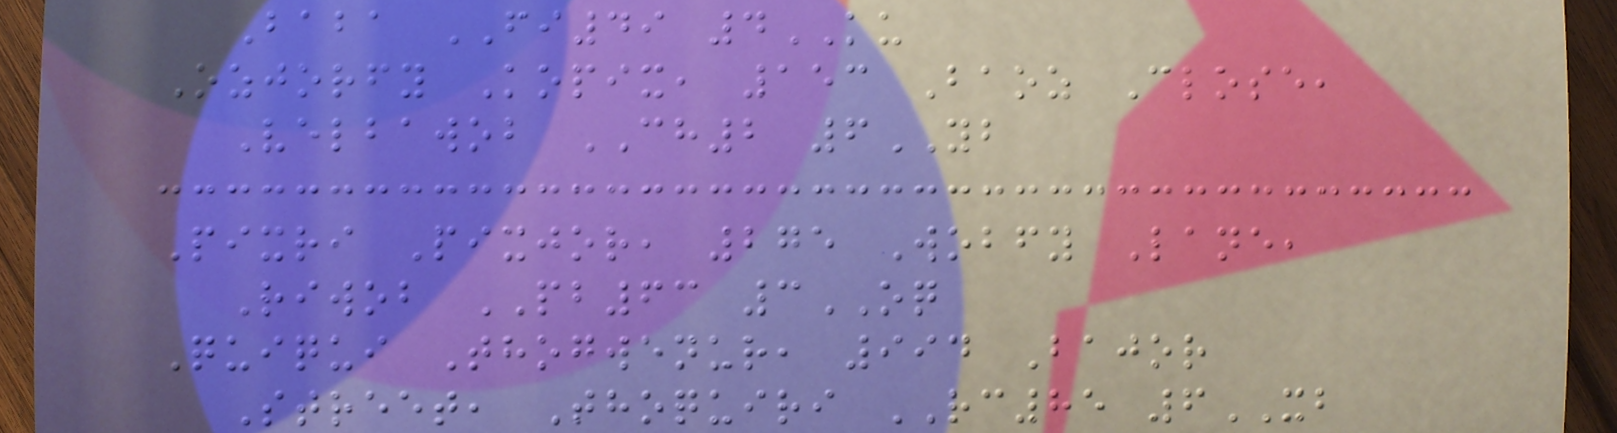Baba FI49 4KU
Ozjorfy Kopix, 153 Baoz Close,
Velbawob CH2 6YB
Pixri Pixjor, 275 Wobfy Lane,
Riwob PB63 3OQ
Quiqui Thogwenur, 994 Bajor
Street, Thoquiri RC85 6XB
